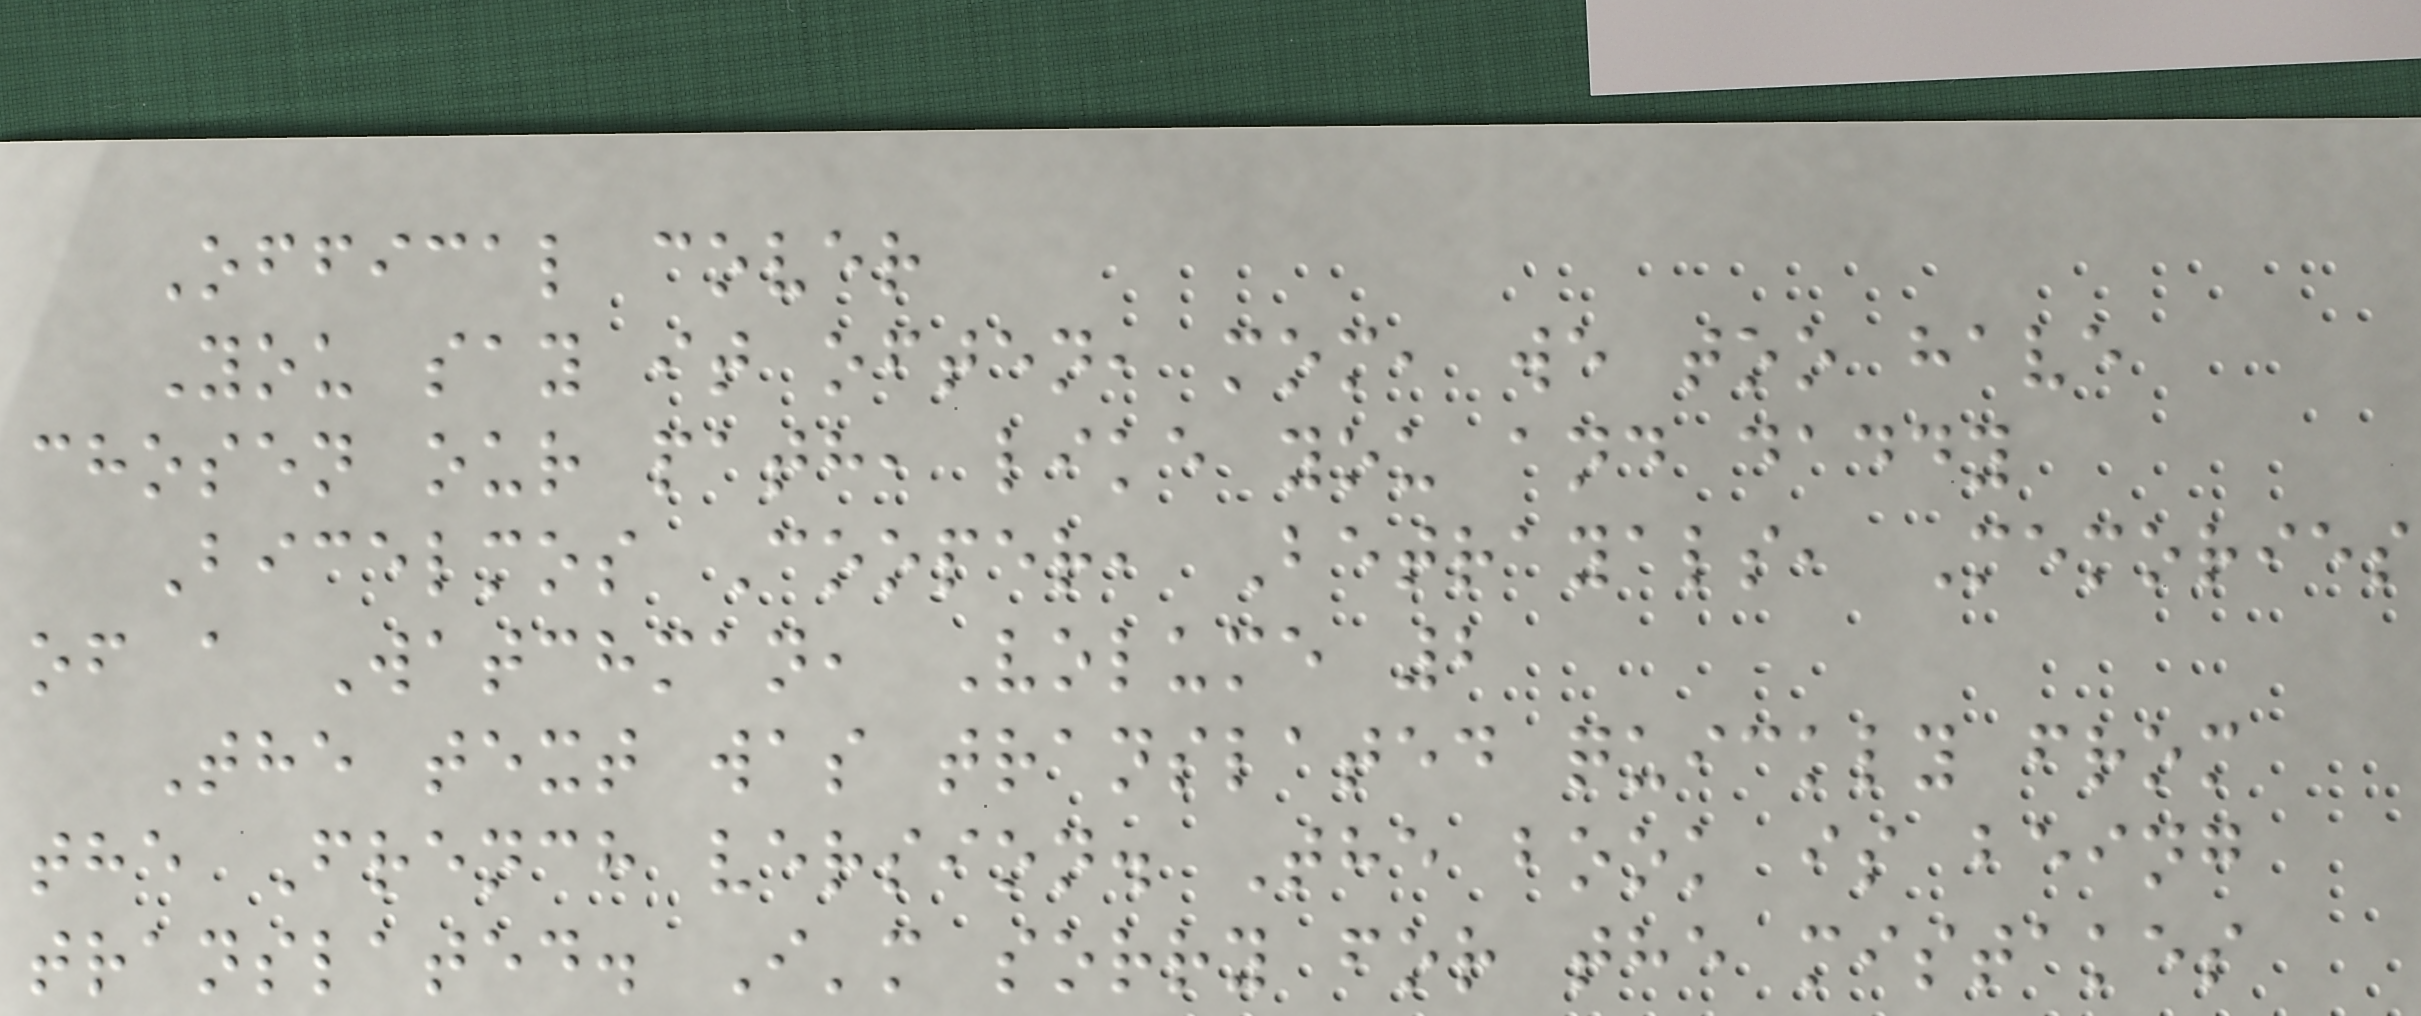Offical cover
You say it often, mom, we too have
chosen our path, like you and daddy
Bicelmos Cooper, Betrayals, Memories
of a Watchman, Volume 2
The text was translated quickly from
the French version. The book is being
translated. I'm sorry for the mistakes
